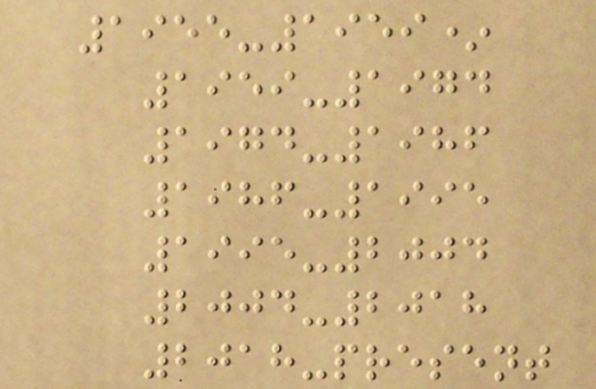1955-1959*
1959-1974
1974-1986
1986-1995
1995-2004
2004-2018
2018-present
